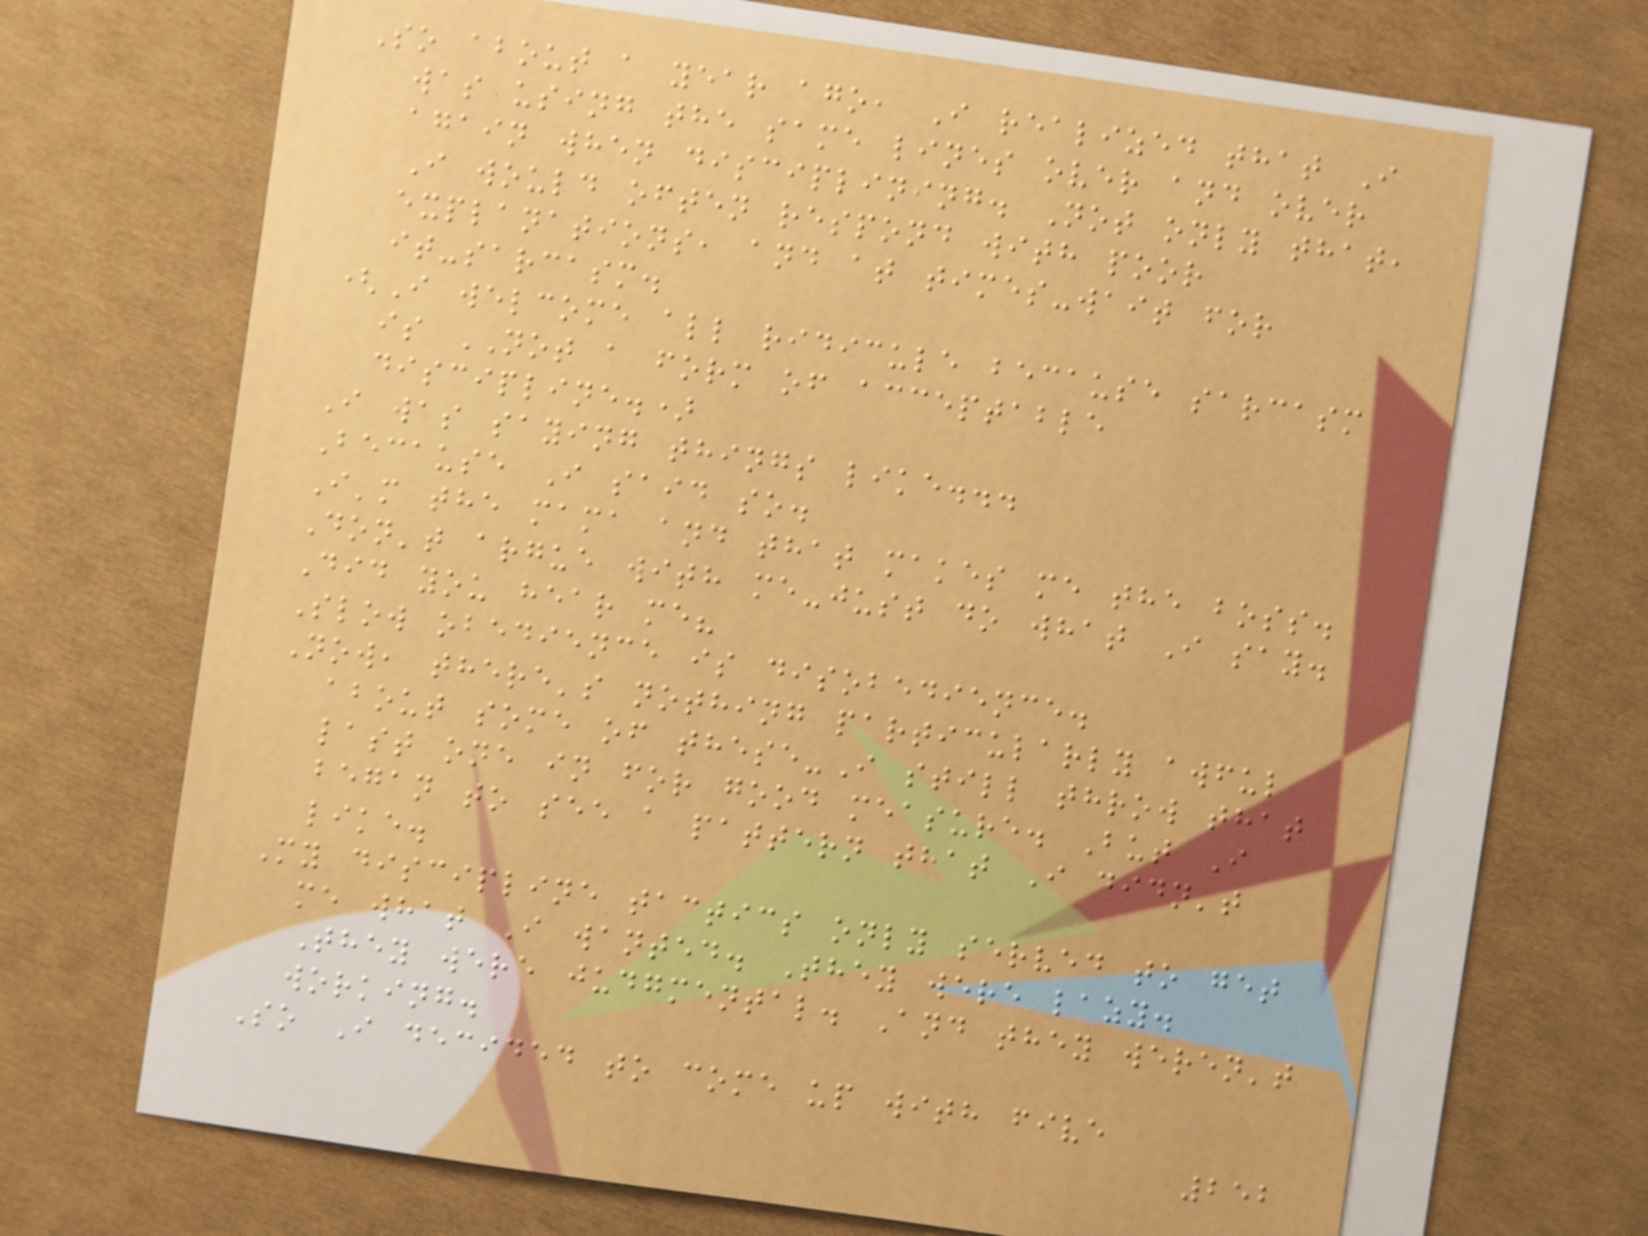So about a year ago, I realized that I
was using the same lines over and over
again when disciplining. Not only that,
I would often respond with poor
explanations, and at times-wait for
it-sarcasm.
(I welcome all ridicule because sarcasm
is NOT a form of acceptable
discipline.)
I was saying things like...
Because I said so.
I'm the mama and that makes me the boss.
Don't argue with me-just do what I say.
Did you hear me?
Slow obedience is disobedience.
Now, there's nothing particularly awful
about some of these-I still throw that
last one in for good measure. But I
began to see a pattern that I didn't
like.
My discipline tactics only served to get
me what I wanted. They were lazy.
They were judgmental. And they weren't
working.
So I decided to come up with five
252
